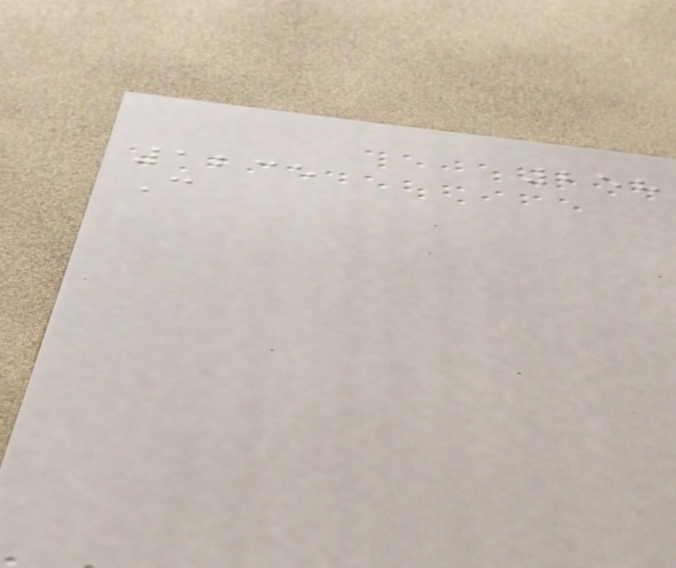258
1235
C
